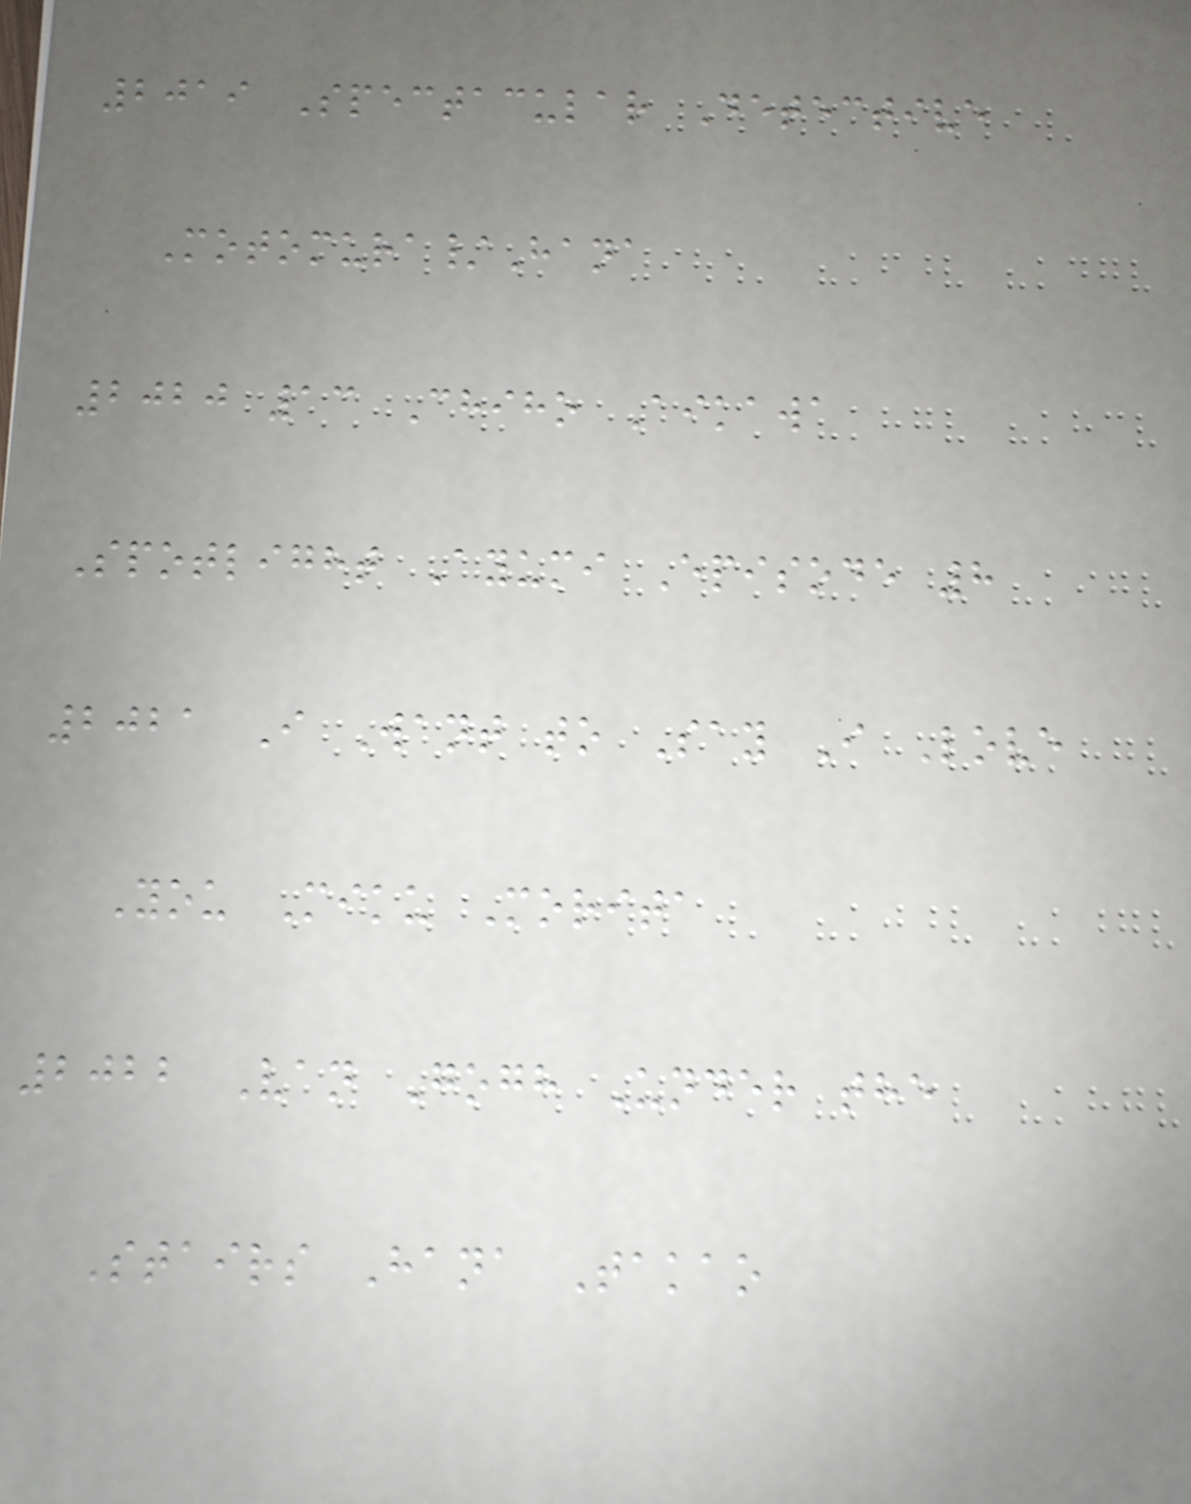2019 Spectacular Detective
Motomura/Hana
2020 13 Chiho Aikawa
Spotlight Ayumi Episode 8
2021 I Want to Say I Love
You Miku Morita
2022 Van Gogh Under the
Stairs Hana Takao
